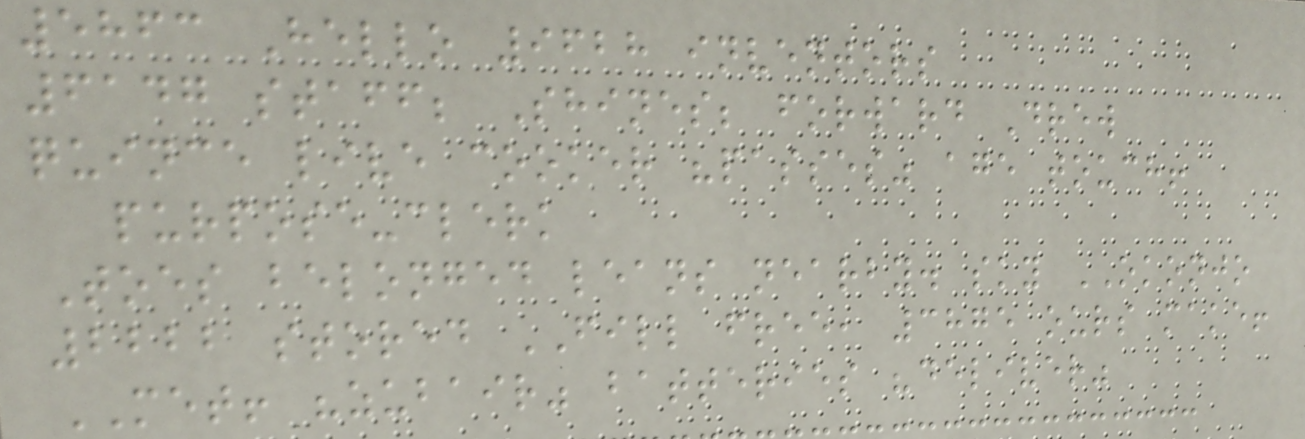5863 Hello 9628 inventors
6147 staff; Shines; forward Drew
quince live cooker "passes" age touch!
purpose-clerk
Toes belonged leans nearby. sky OKONJO
2222 stored FILL free, 3875 ours make!
MET! "zubair" batteries "deliver"
